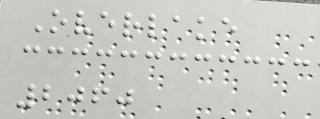Overlake
2060
